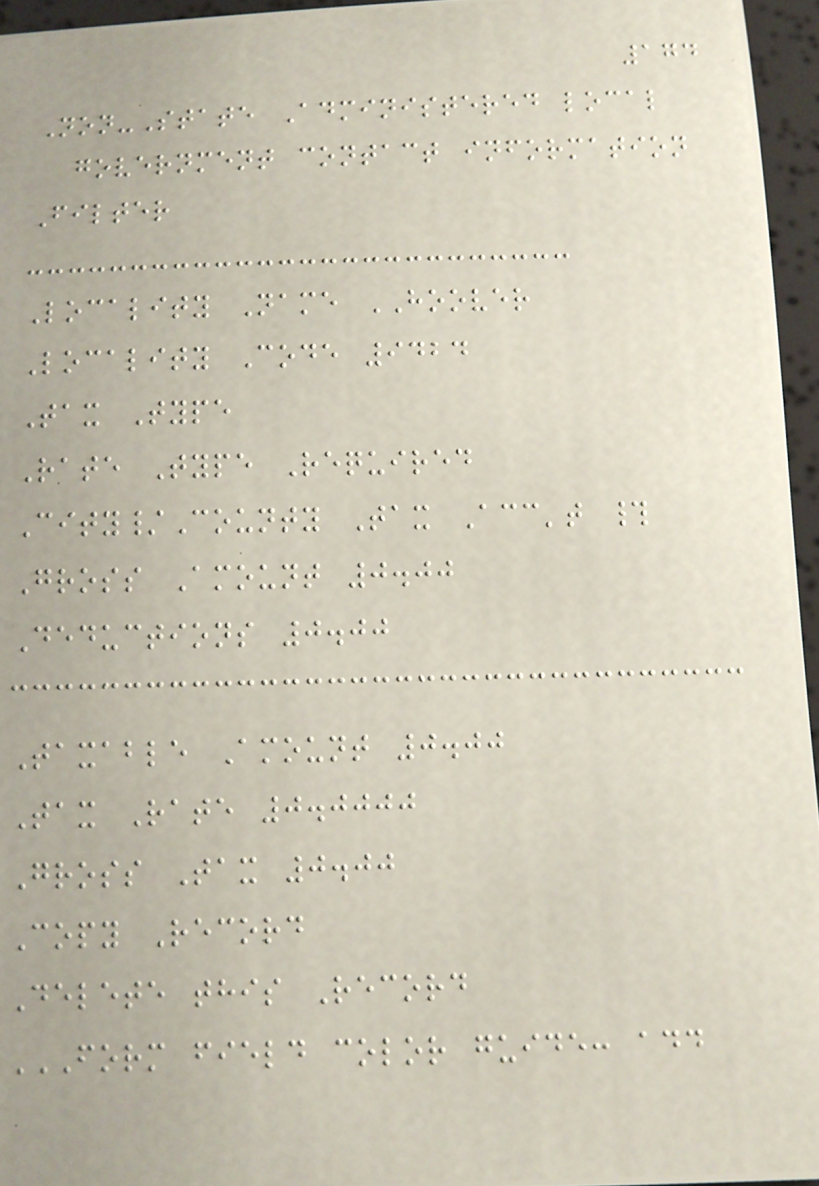174
Non-State Administered local
government contact information
Filter
Locality Name HOOVER
Locality Code 9424
Tax Type
Rate Type Required
City/County Tax Acc't #
Gross Amount 0.00
Deductions 0.00
Taxable Amount 0.00
Tax Rate 0.0000
Gross Tax 0.00
Copy Record
Delete this Record
FORM FIELD COLOR GUIDE: ADD
